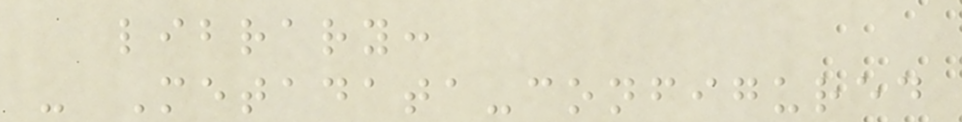library:
- Metadata-configured
